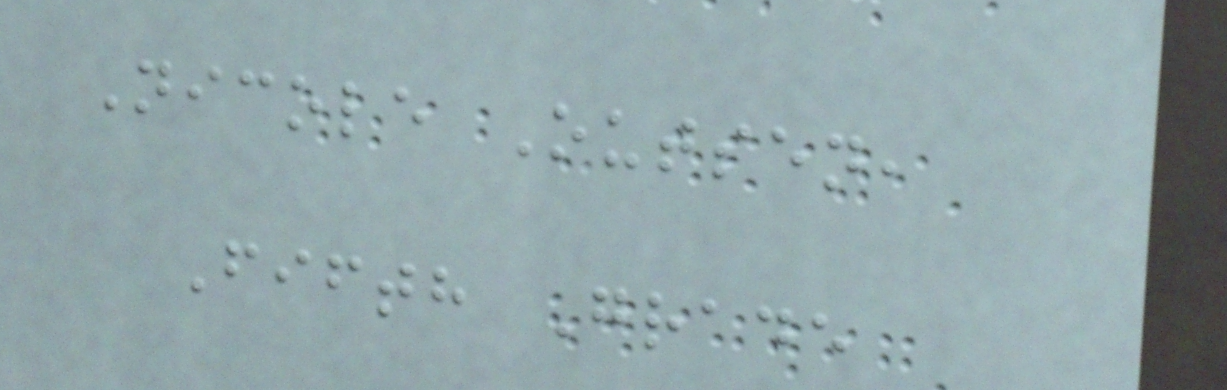Nicole Outsen,
Fifth Grade
